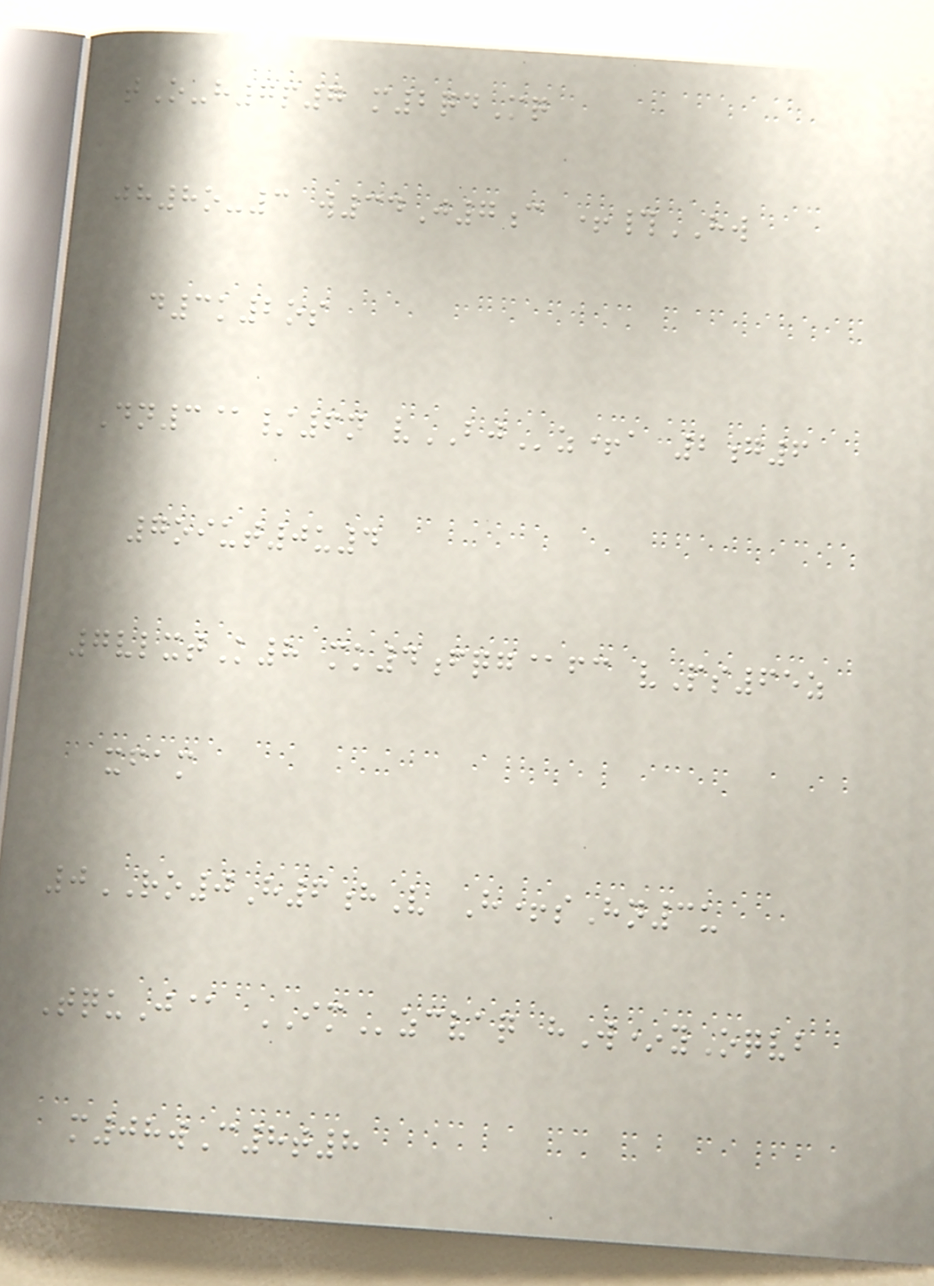tO-h7p7 m2qdMq
jh8o-3 w34J7c +#HW
d3k2os
Dn3@/6n vBJz+a 2g6
7oiut0u4
7vlxtK8 mk4fqg@fc vPs65z
xfam
0RO0H6hV H+sHn3u
TquJ@ IMzcvaq hW*yOqvb
m08wC8t8
